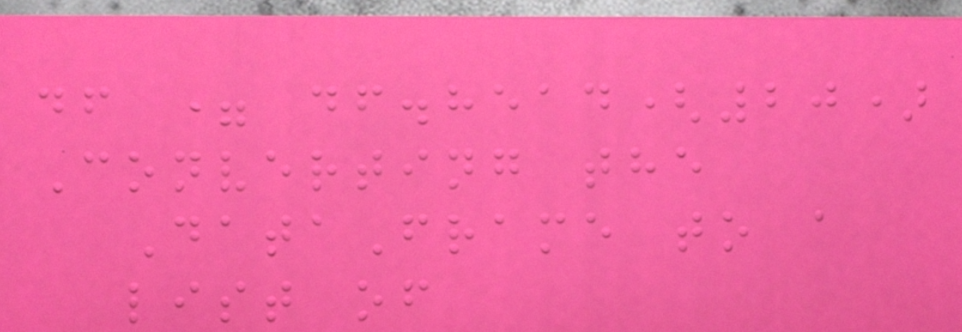df = df.head(20)
Converting the
DataFrame to a
list of
